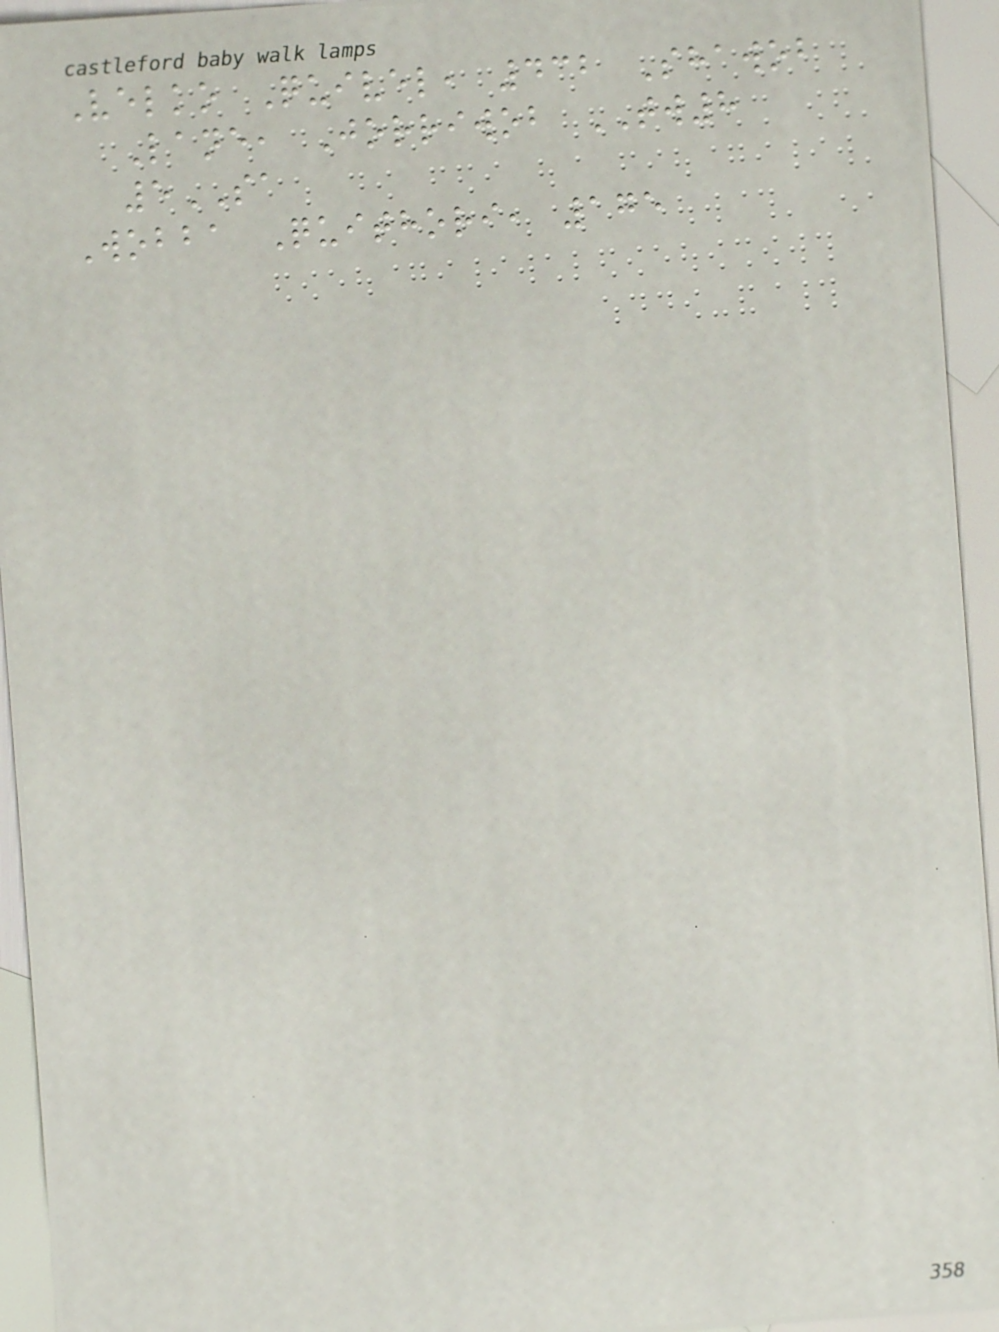Velko Quivel, 432 Shawob
Lane, Jorriwob TW8
5SA
Wobba Quithori, 175
